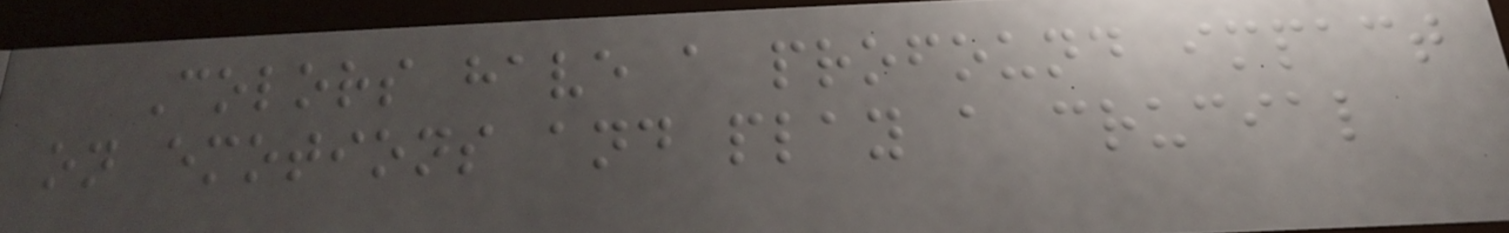Colors have a profound impact
on emotions and play a crucial
